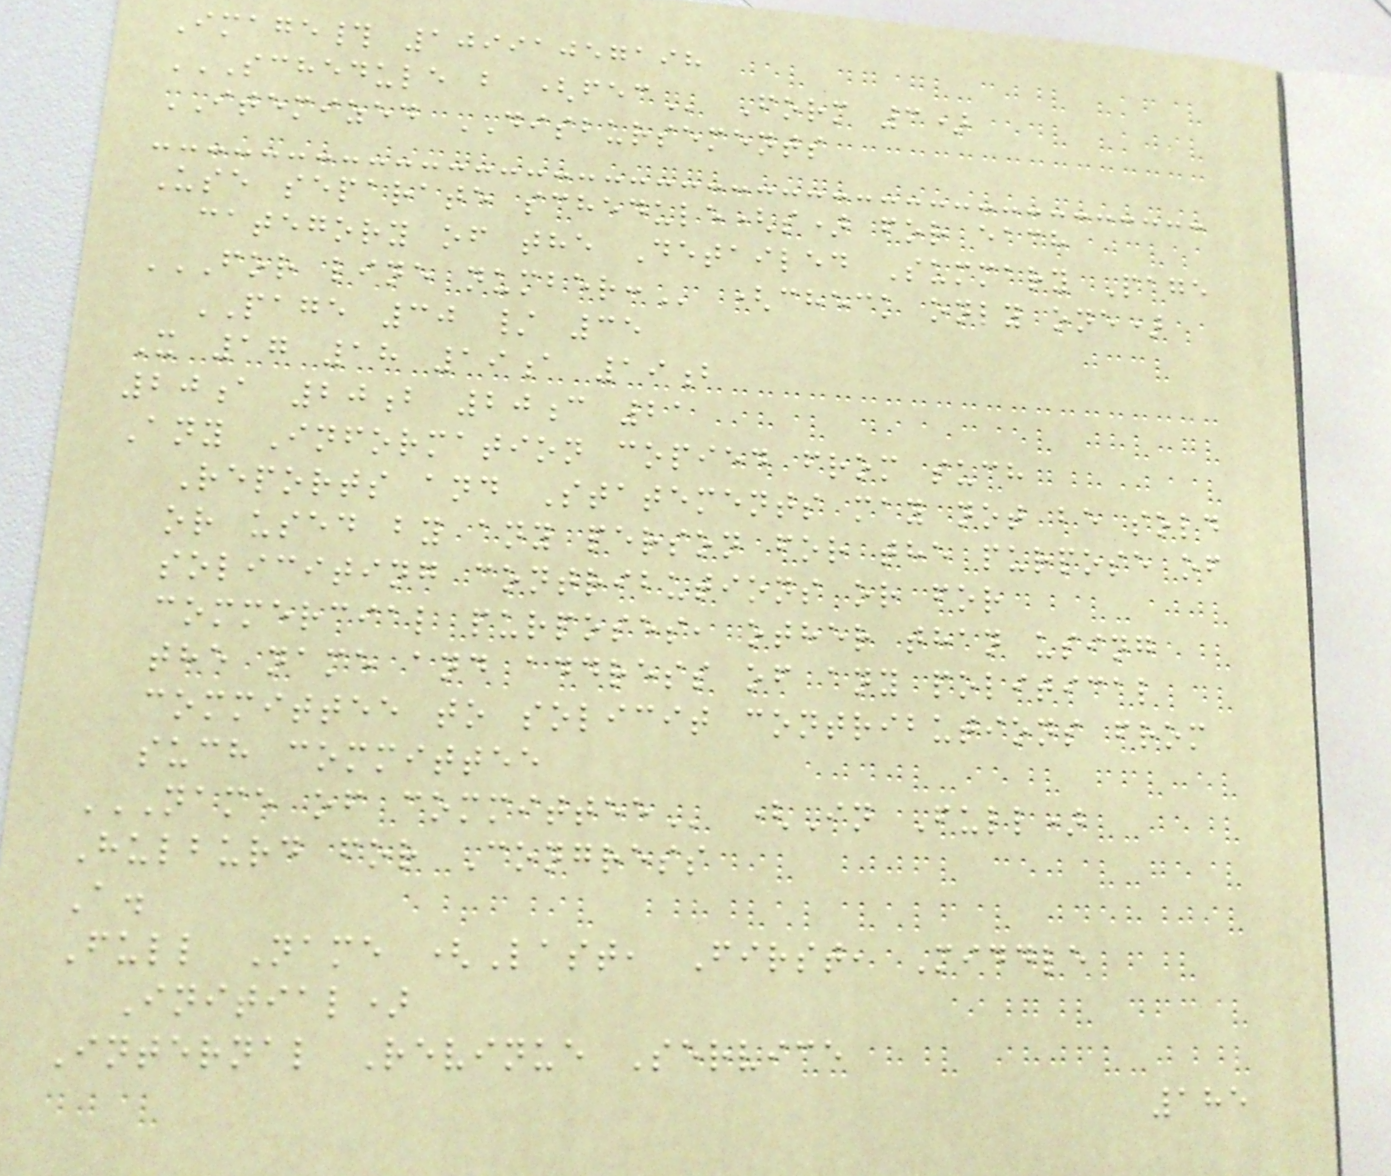Image# 10991057198
SCHEDULE B (FEC Form 3)
ITEMIZED DISBURSEMENTS
Use separate schedule(s) for each
category of the Detailed Summary Page
FOR LINE NUMBER: (check only one)
PAGE 30 / 35
X 17 18 19a 19b
20a 20b 20c 21
Any Information copied from such
Reports and Statements may not be sold
or used by any person for the purpose of
soliciting contributions or for
commercial purposes, other than using
the name and address of any political
committee to solicit contributions from
such committee
NAME OF COMMITTEE (In Full)
Hulburd for Congress
A.
Full Name (Last, First, Middle
Initial)
Internal Revinue Service
185
